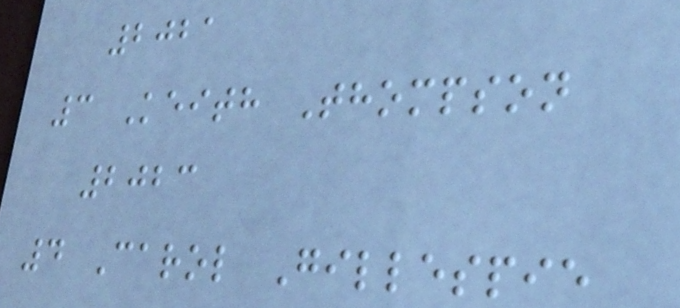2021
3 Keith Thompson
2023
4 Carol Gillespie
